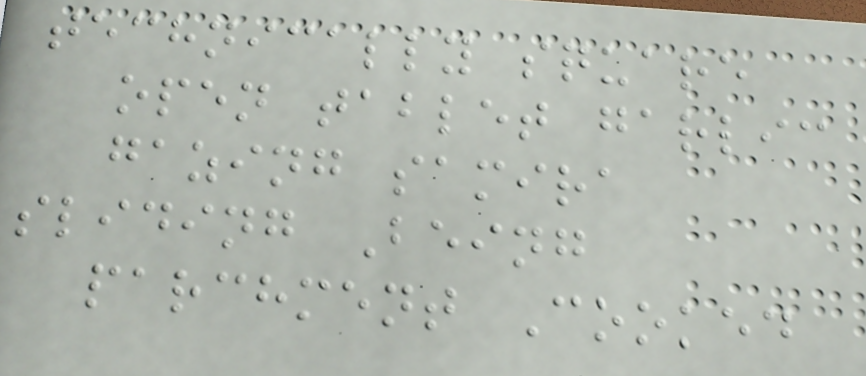technically square
open tablet garlic
gazing samira
sliding Being
parchment Cooked
